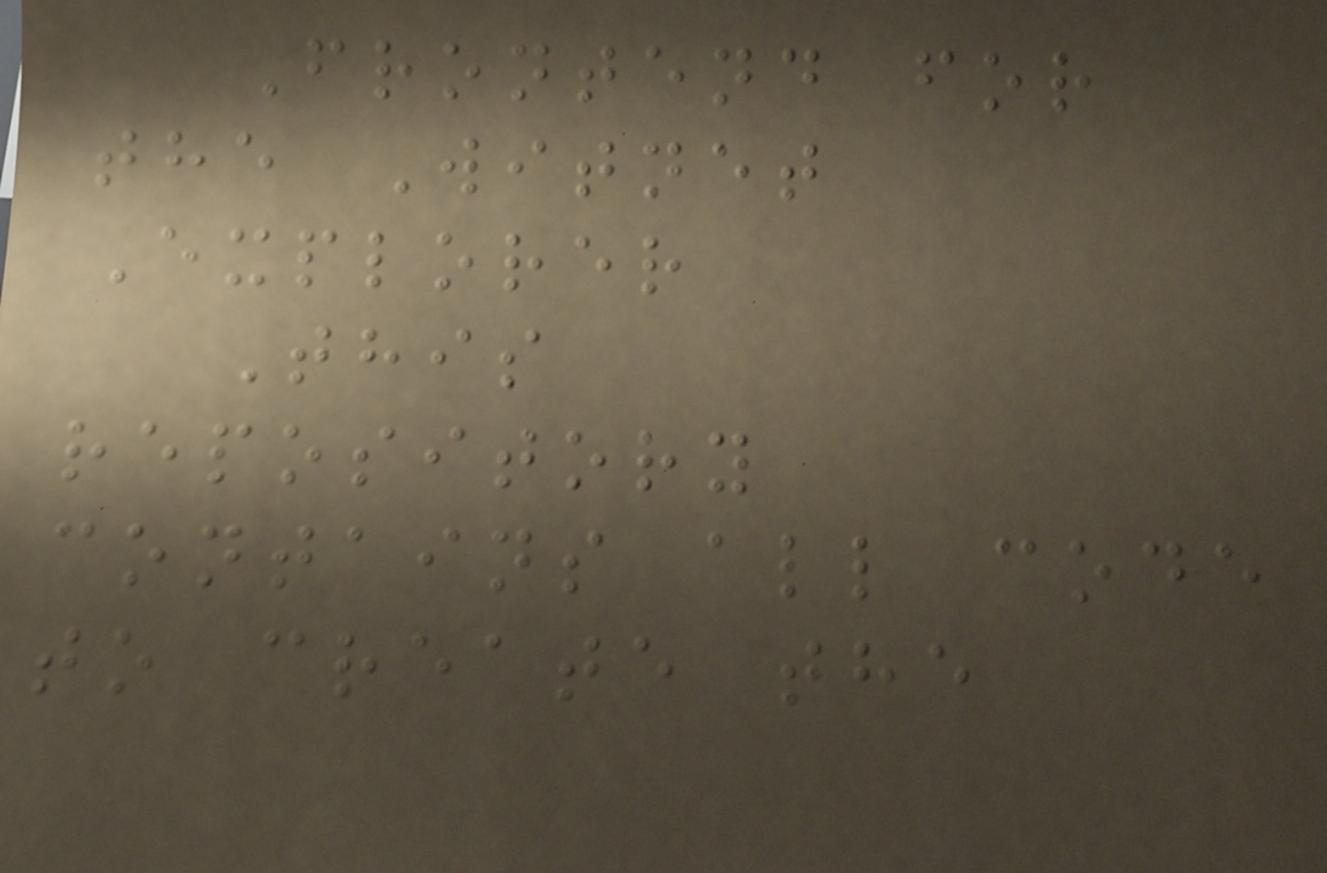Frontend for
the Witnet
Explorer
This
repository
contains all code
to create the
